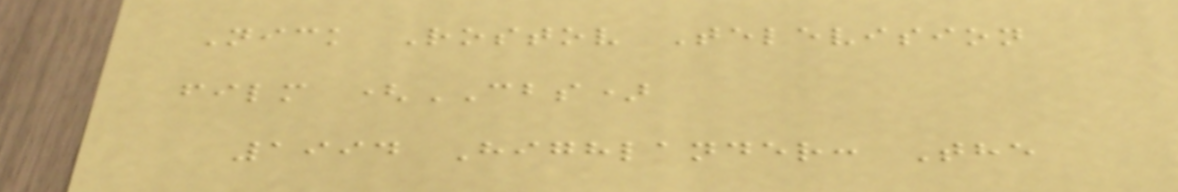Nick Rostov Television
film (CBS)
1994 Highlander: The
